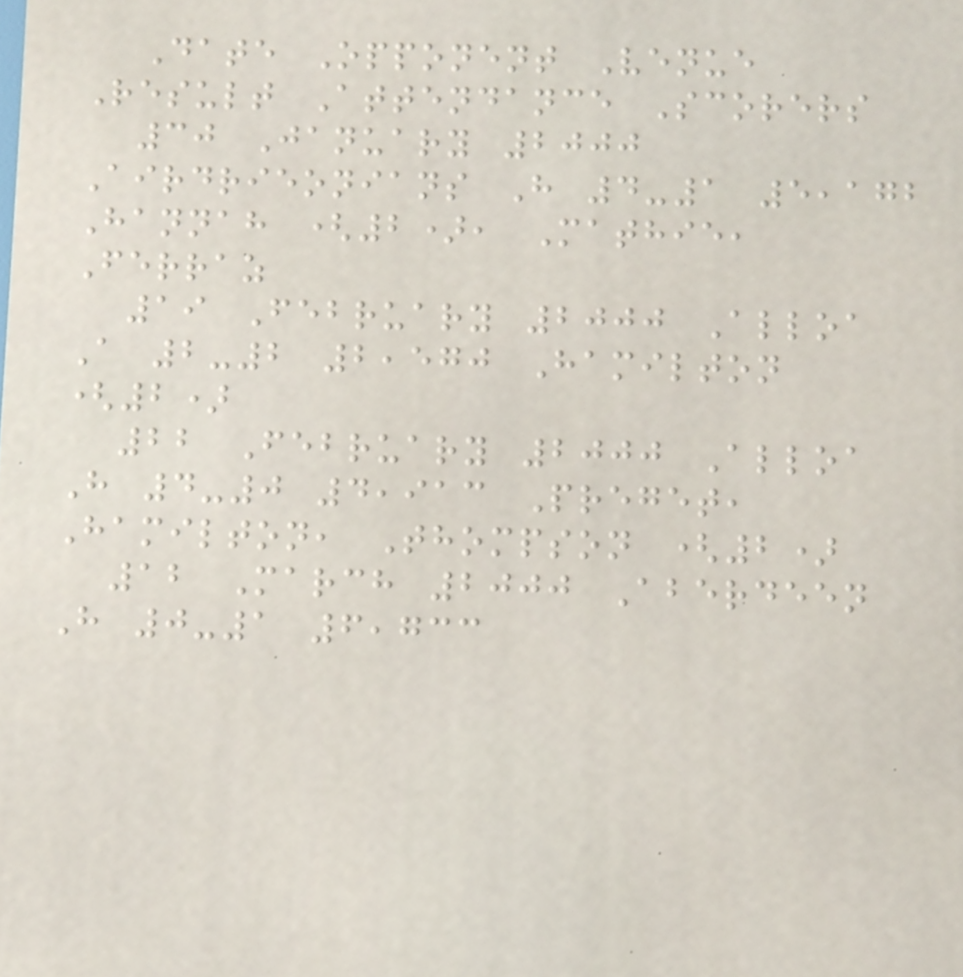Date Opponent Venue
Result Attendance Scorers
30 January 2000
Airdrieonians H 4-1 5,172
Hannah (2), Mathie,
Ferraz
19 February 2000 Alloa
A 2-2 2,570 Hamilton
(2)
22 February 2000 Alloa
H 4-0 4,913 Preget,
Hamilton, Thompson (2)
12 March 2000 Aberdeen
H 0-1 6,733
